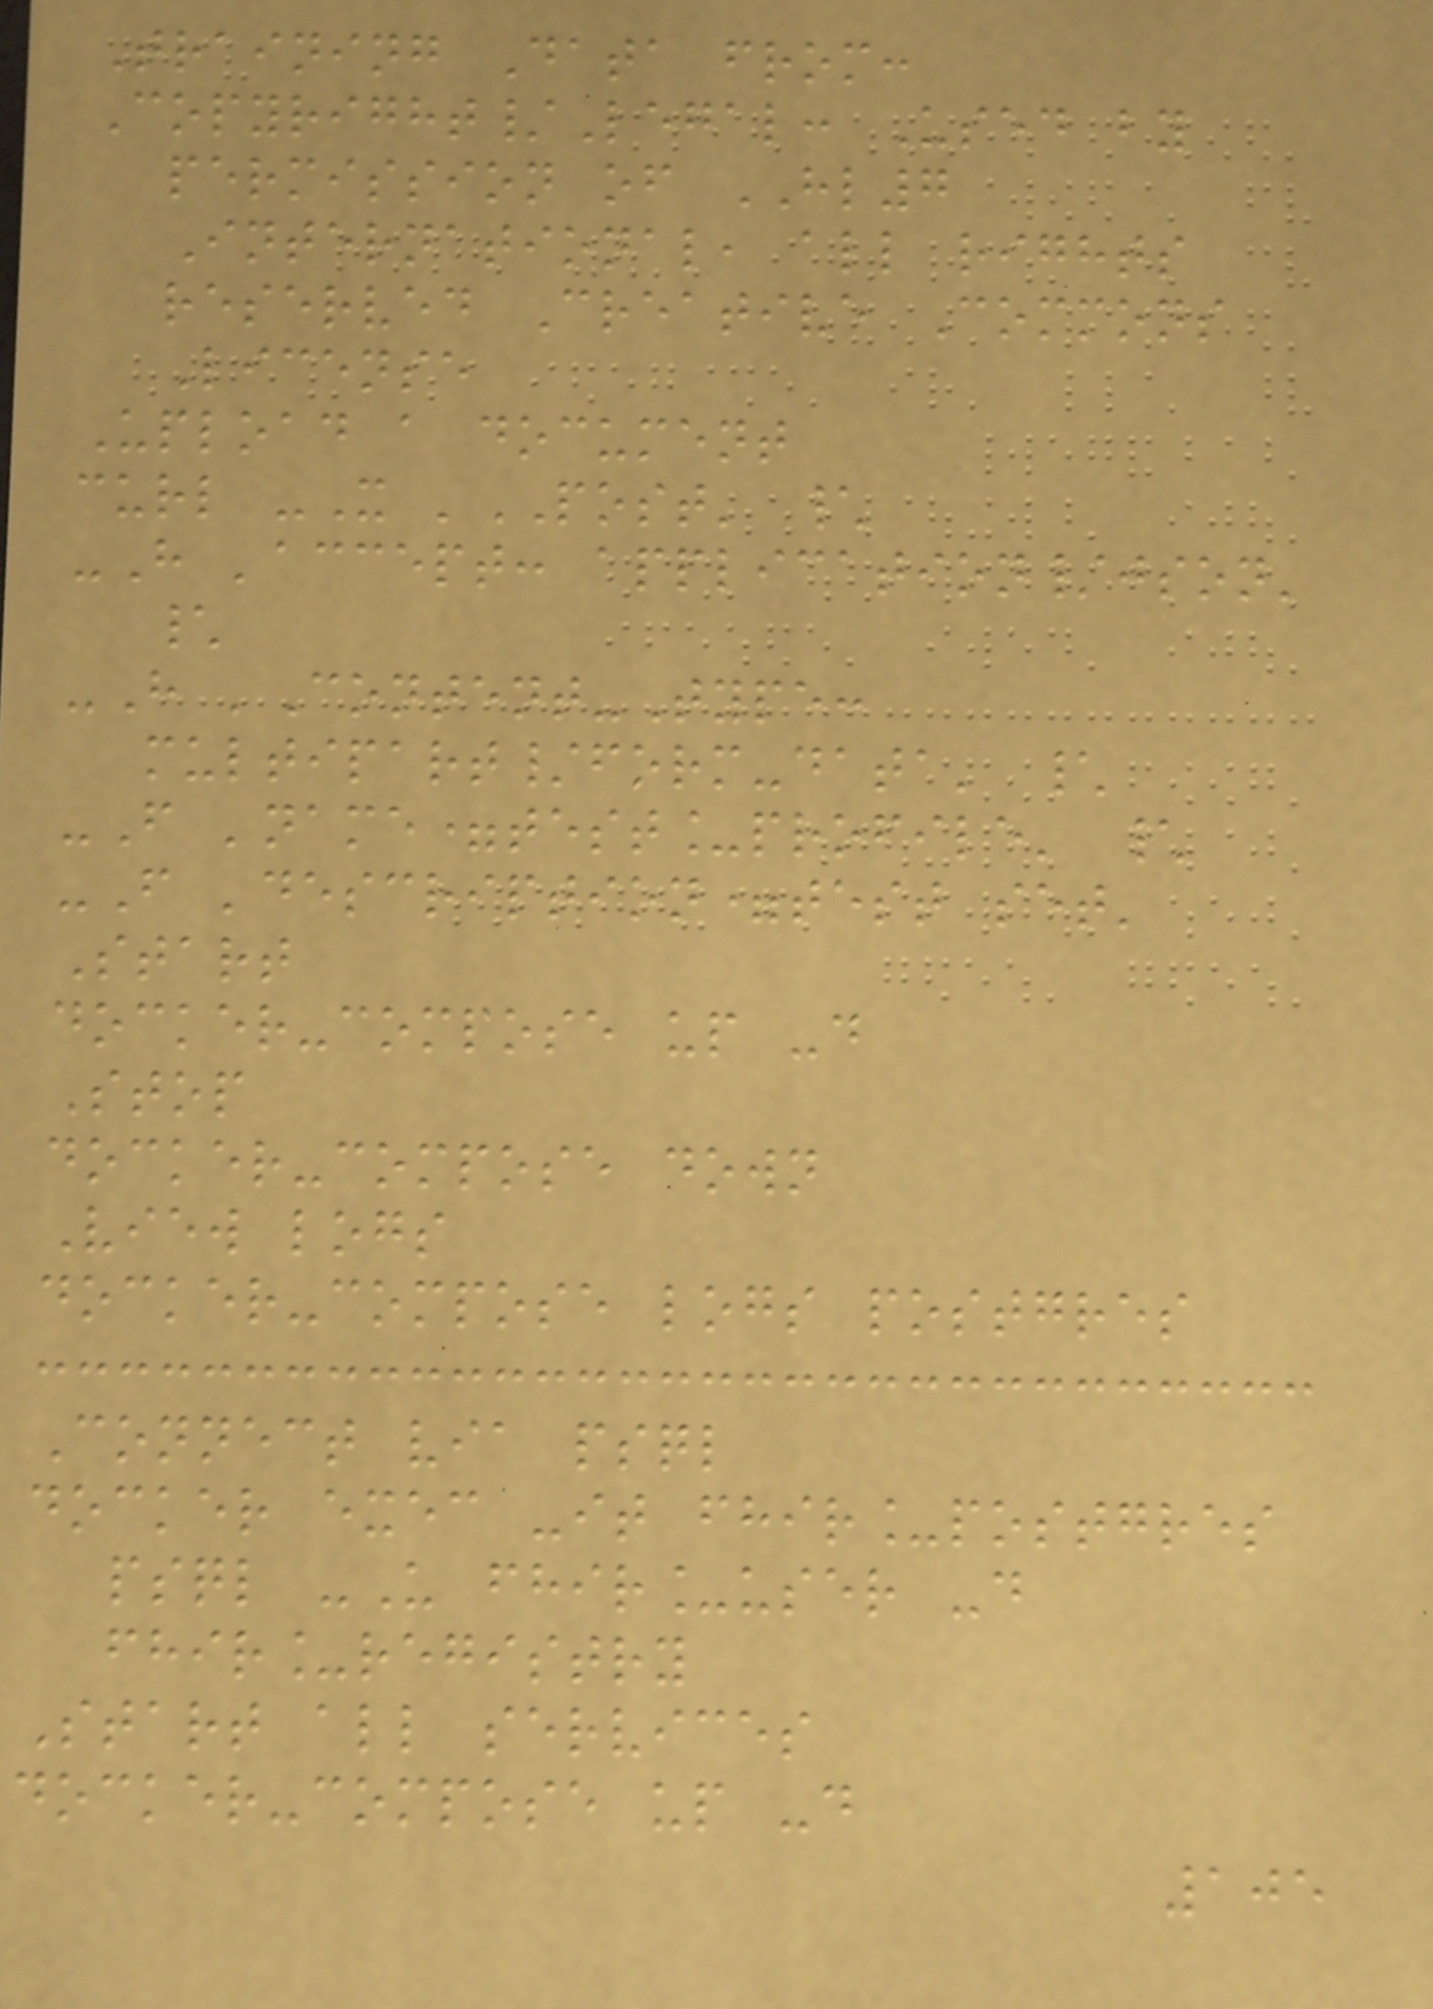Training Data from:
Copyright/Legal: Used by
permission of HL7
International, all rights
reserved Creative Commons
License
Upload a document
curl -X 'POST' \
-H 'accept: application/json'
\
-H 'Content-Type:
multipart/form-data' \
-F 'name=test_profile' \
-F 'description=test set'
Start
docker-compose up -d
Stop
docker-compose down
View logs
docker-compose logs postgres
Connect via psql
docker exec -it fhir_postgres
psql -U fhir_user -d
fhir_registry
Start all services
docker-compose up -d
105
